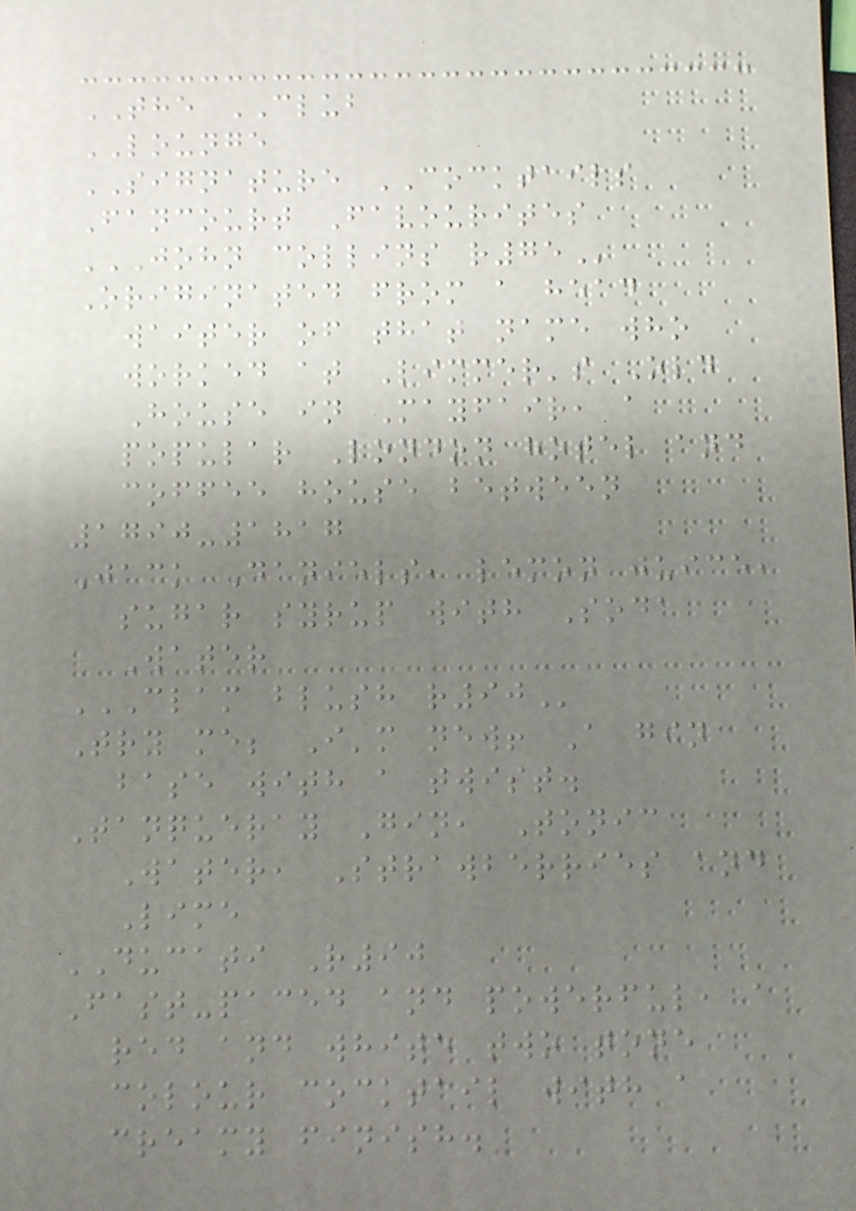THE CLUB
LOUNGE
SIGNATURE COCKTAILS
Fancourt Favourites
JOHN COLLINS R75
Originated from a head
waiter of that name who
worked at Limmer's Old
House in Mayfair, a
popular London hotel and
coffee house between
1790-1817
Jack Daniels, lemon juice,
sugar syrup with Soda
Water
CLAM BLUSH R90
Try me; I'm new! A gin
base with a twist.
Tanqueray Gin, Tonic
Water, Strawberries and
Lime
DUCATI R90
Fast-paced and powerful, a
red and white two tone
colour cocktail with a
creamy finish.
